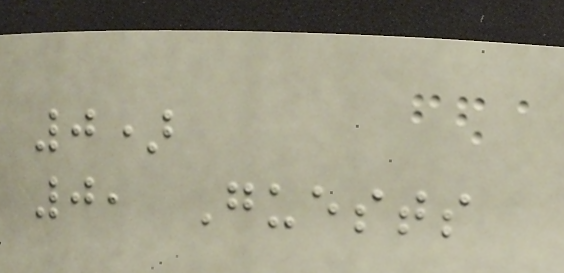0)
0, Guests
